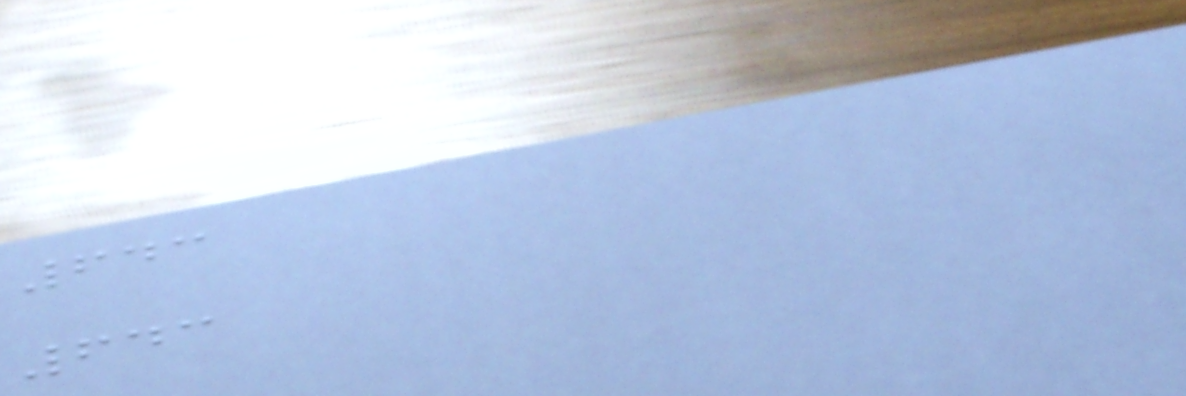643
643
